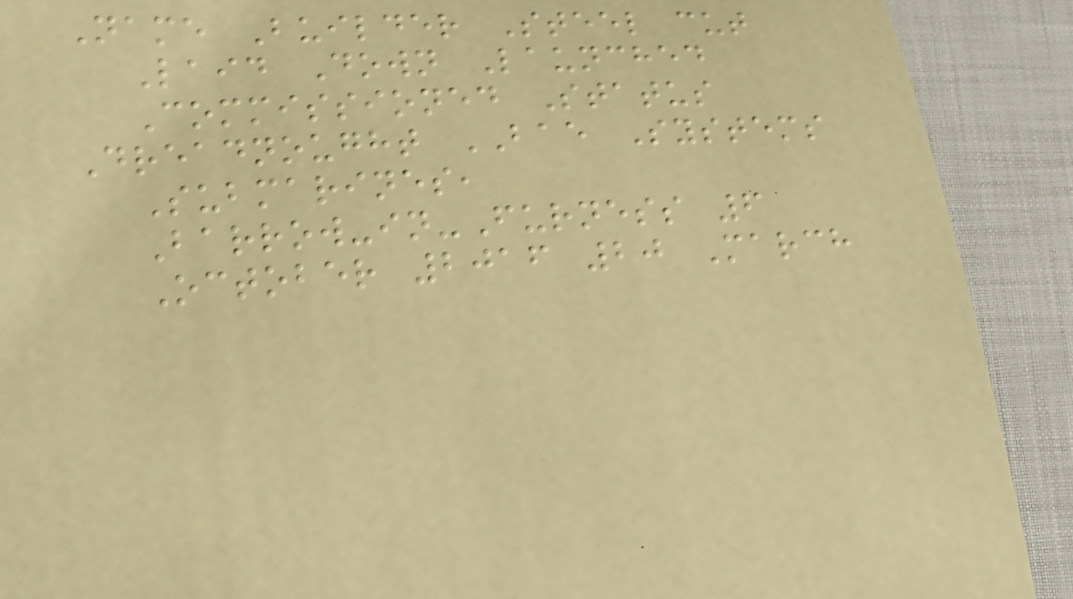Name Builder Steel cut
Laid Down Launched
Commissioned Status
Dreadnought BAE Systems
Submarines,
Barrow-in-Furness 6
October 2016 20 March
